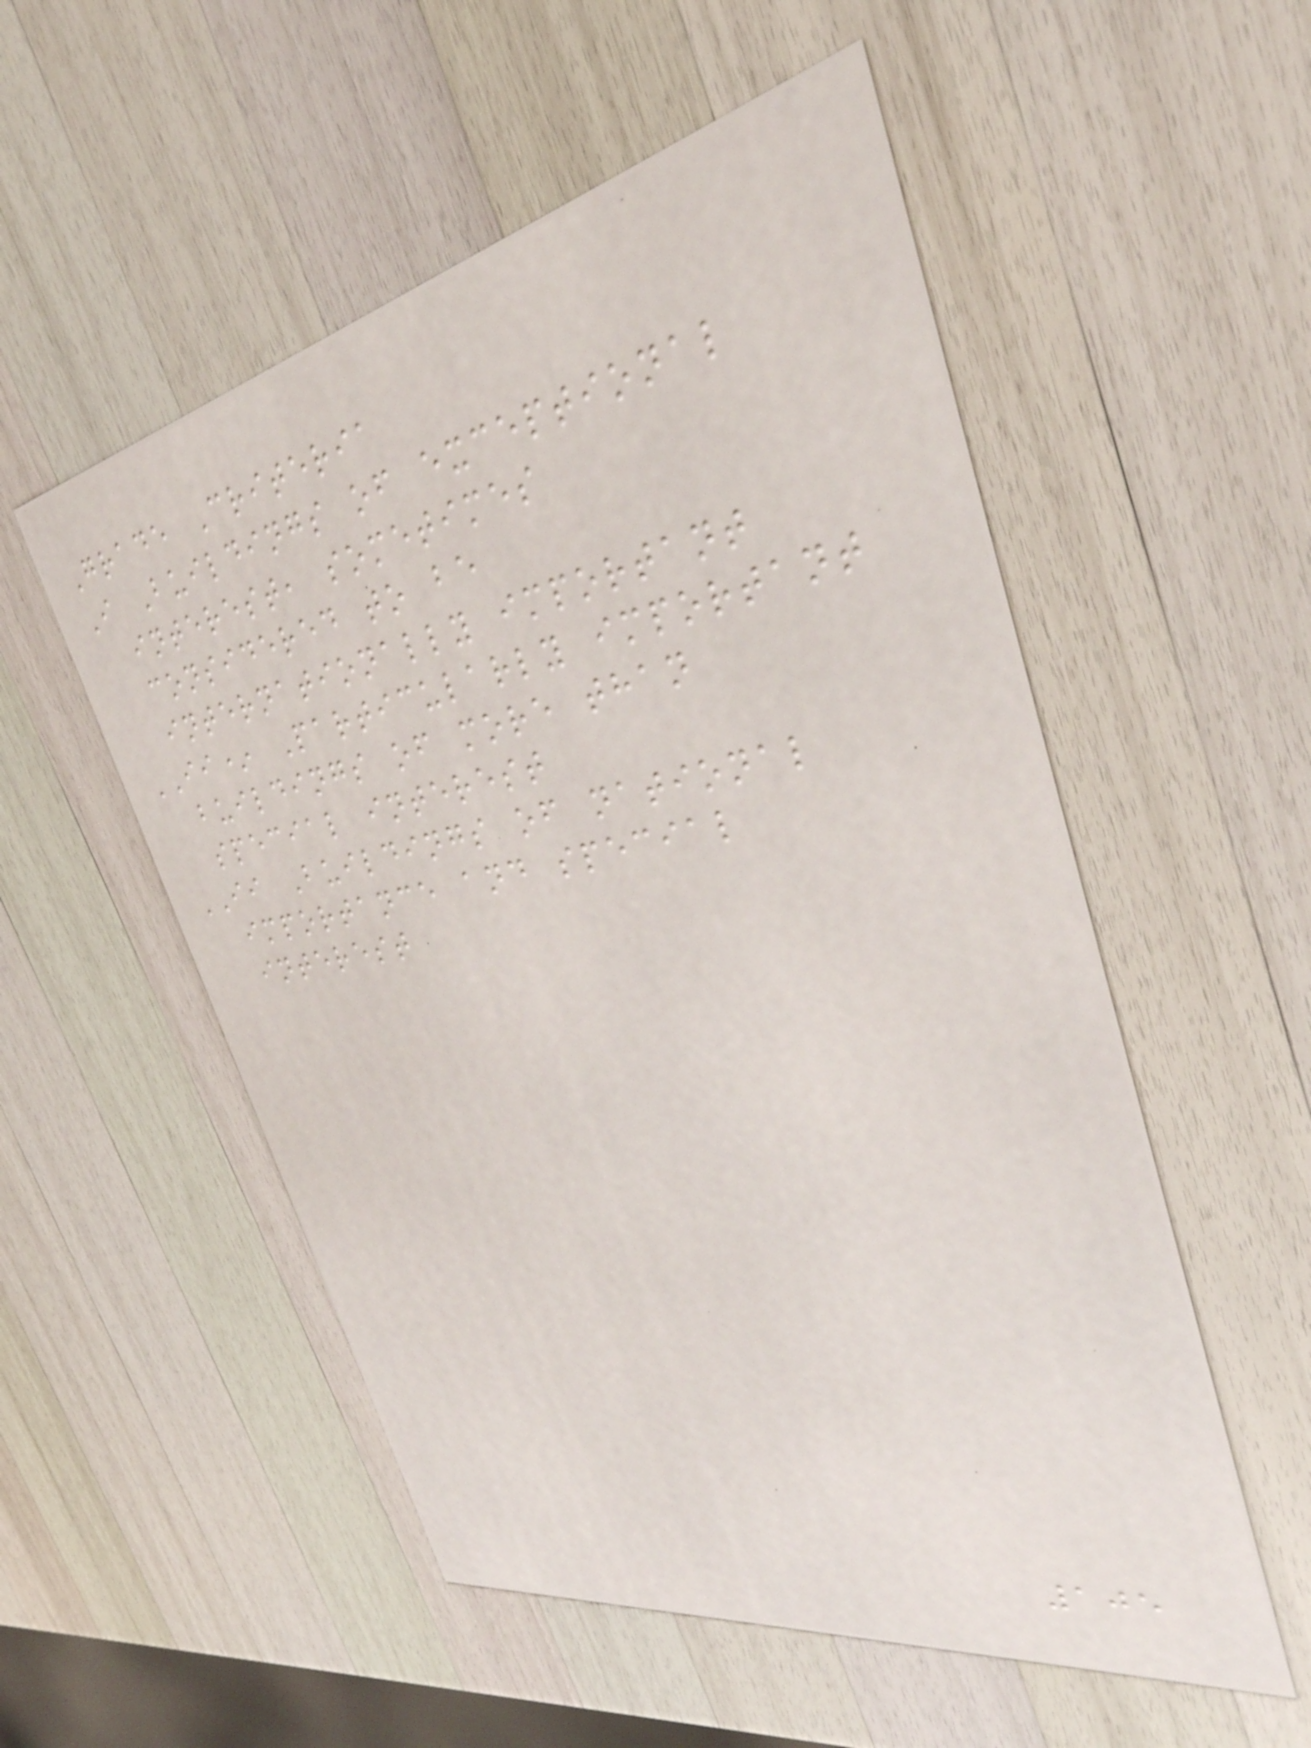Grade Criteria
I Buildings of exceptional
interest, sometimes
considered to be
internationally important
II* Particularly important
buildings of more than
special interest
II Buildings of national
importance and special
interest
105
